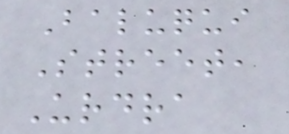Baluqui
Street,
Urdra
